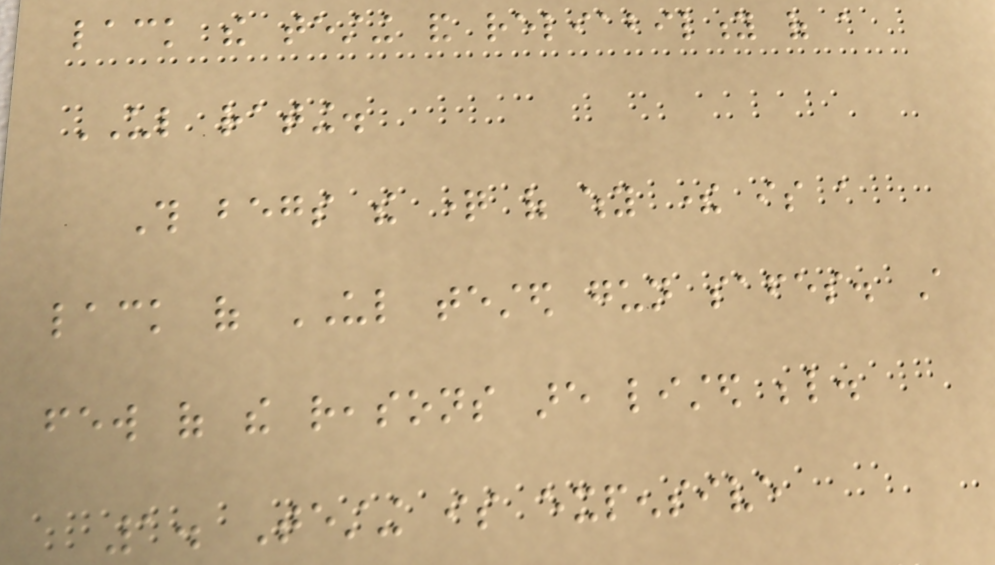lack the testing and reliability of a
UL rating.
This begs the question of why there is a
lack of UL tested gun safes. A
few of the reasons are listed below.
1. Testing is expensive
